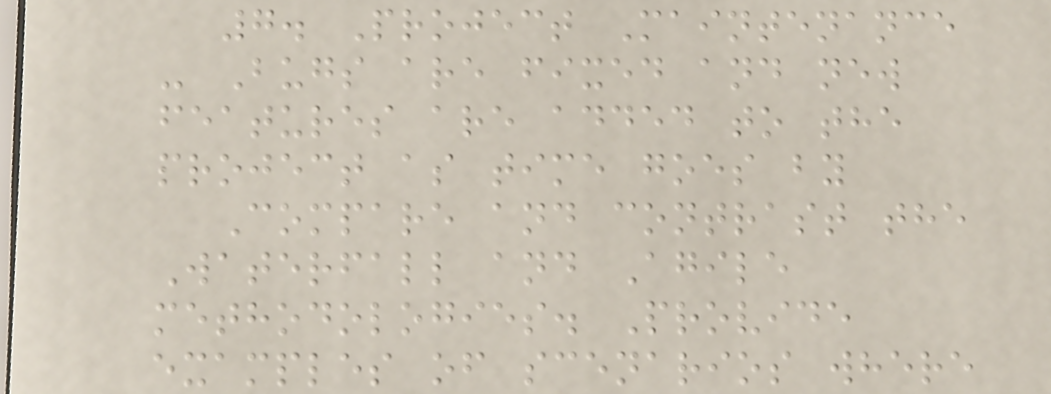7. Project Maintenance
- Bugs are fixed and new
features are added to the
project as time goes by
Compare and contrast the
Waterfall and Agile
methodologies. Provide
examples of scenarios where
